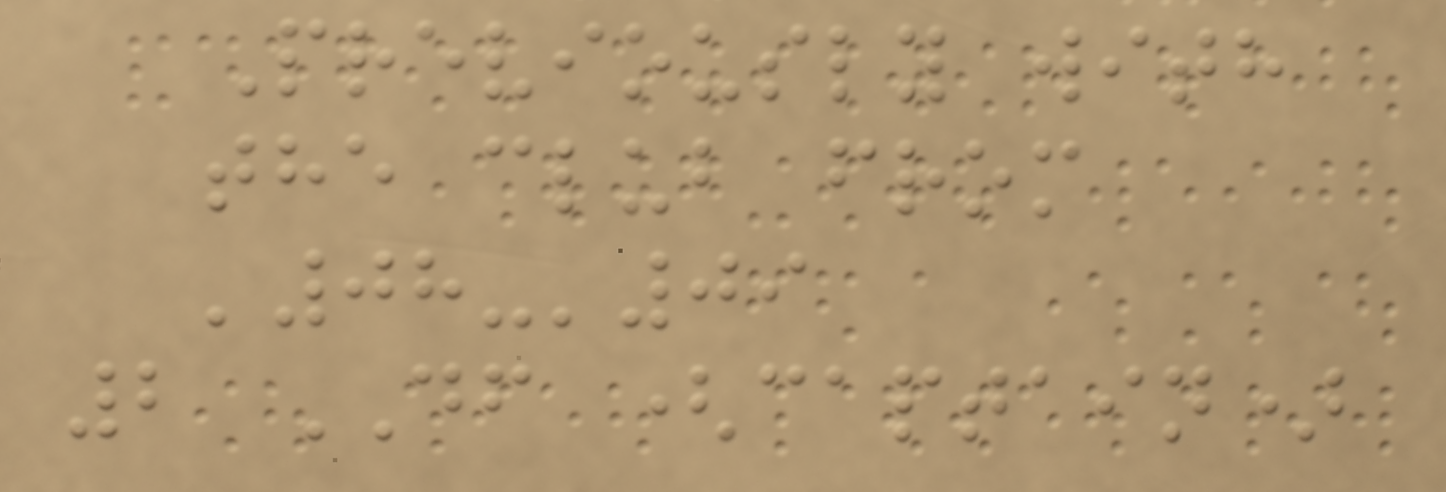Previously with
the club from
'08-'09
2 DF (captain)
